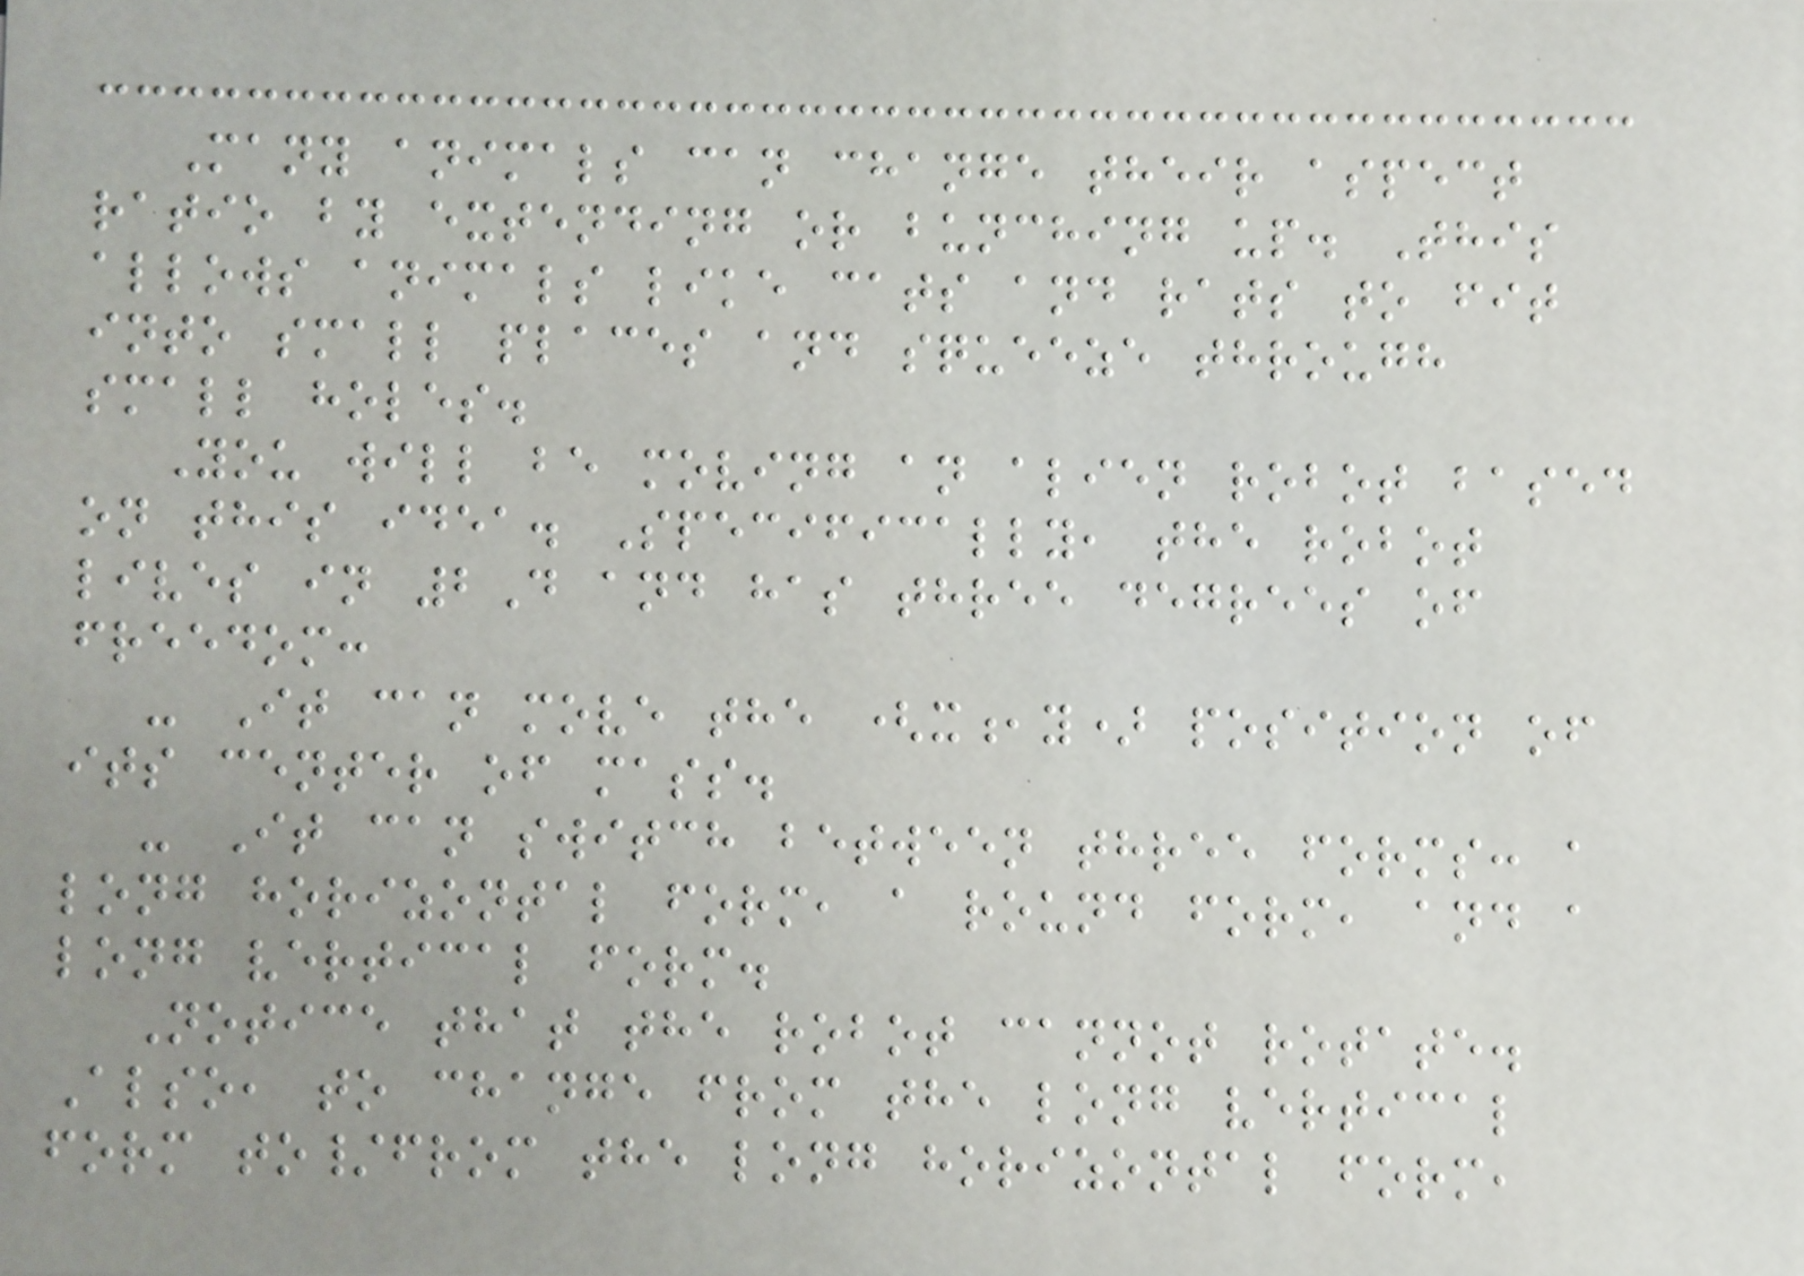Many animals can change their aspect
ratio by extending or bunching up. This
allows animals like cats and rats to fit
into small places and squeeze through
small holes.
You will be moving an alien robot based
on this idea. Specifically, the robot
lives in 2D and has three degrees of
freedom:
- It can move the (x,y) position of
its center of mass.
- It can switch between three forms: a
long horizontal form, a round form, and a
long vertical form.
Notice that the robot cannot rotate.
Also, to change from the long vertical
form to/from the long horizontal form,
